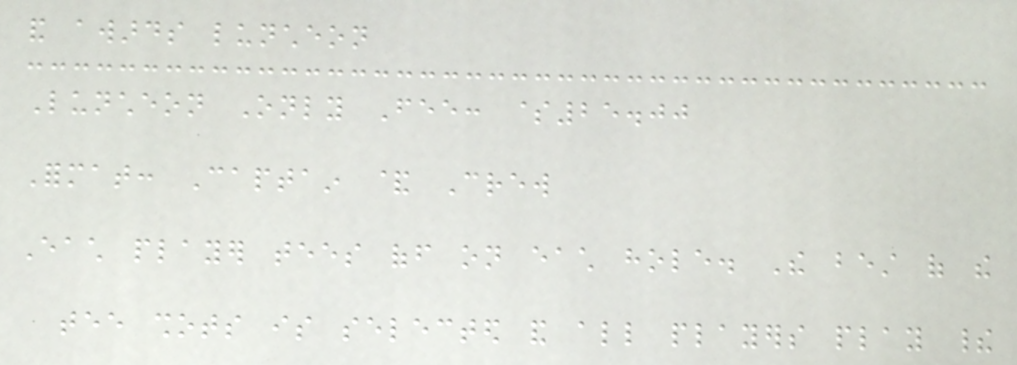and awards luncheon
Luncheon Only Fee: $25.00
Format: Captain & Crew
Each player tees off on each hole. The best of the
tee shots is selected and all players play their
